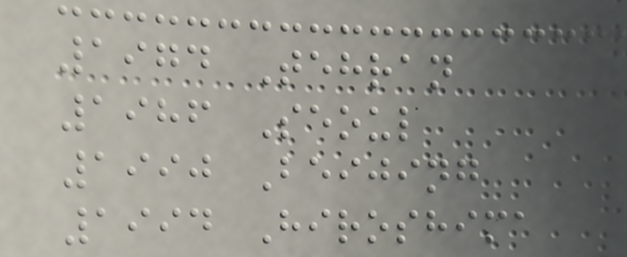1974 Tehran
1986 Seoul
1990 Beijing
1994 Hiroshima
